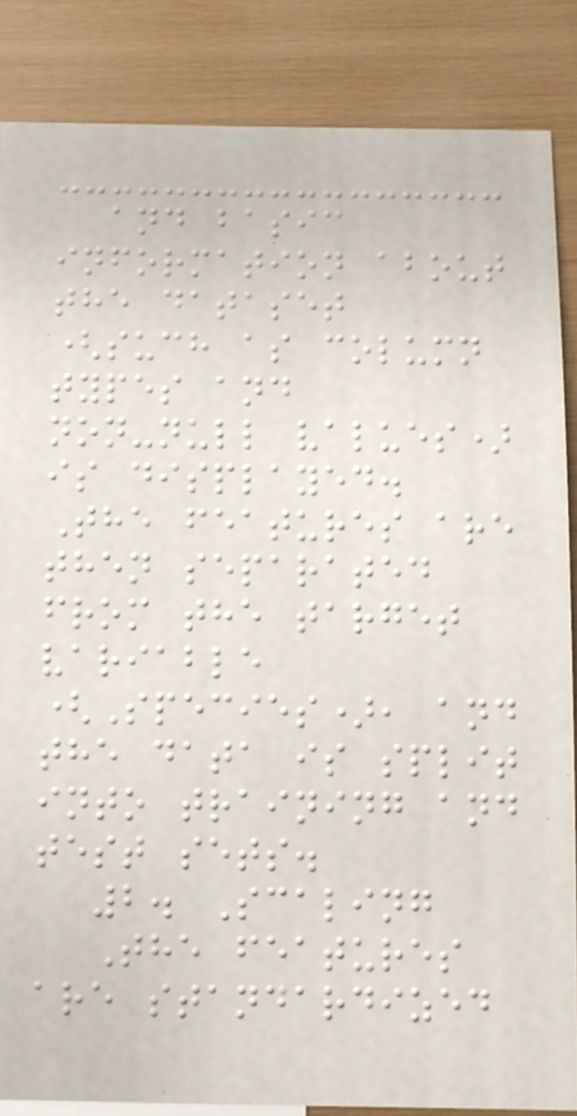and basic
information about
the dataset
(such as column
types and
non-null values)
is displayed.
The features are
then separated
from the target
variable
(Species), and
the data is split
into training and
test sets.
2. Scaling
The features
are standardized
